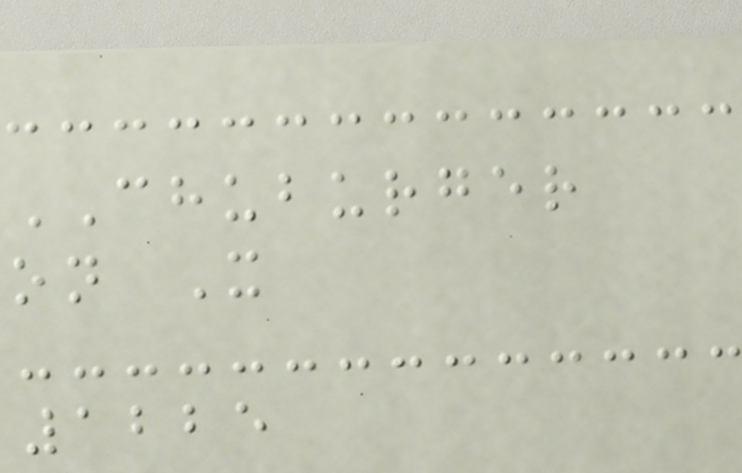CHUBURGER
on X
1225
